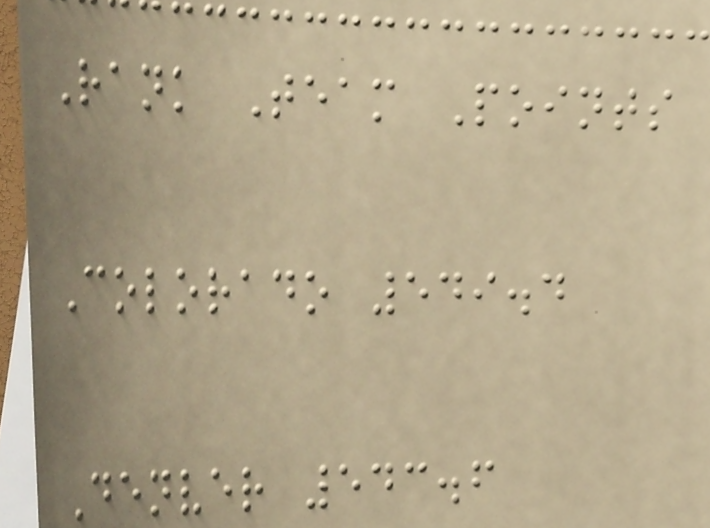Rank Team Points
Colorado 549.4
Denver 543.6
